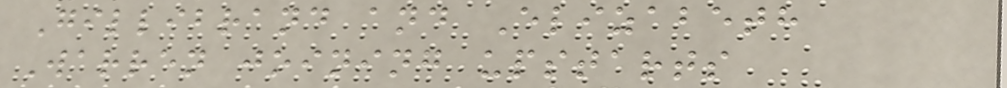Gillibrand and Elizabeth
Warren joining upstarts
